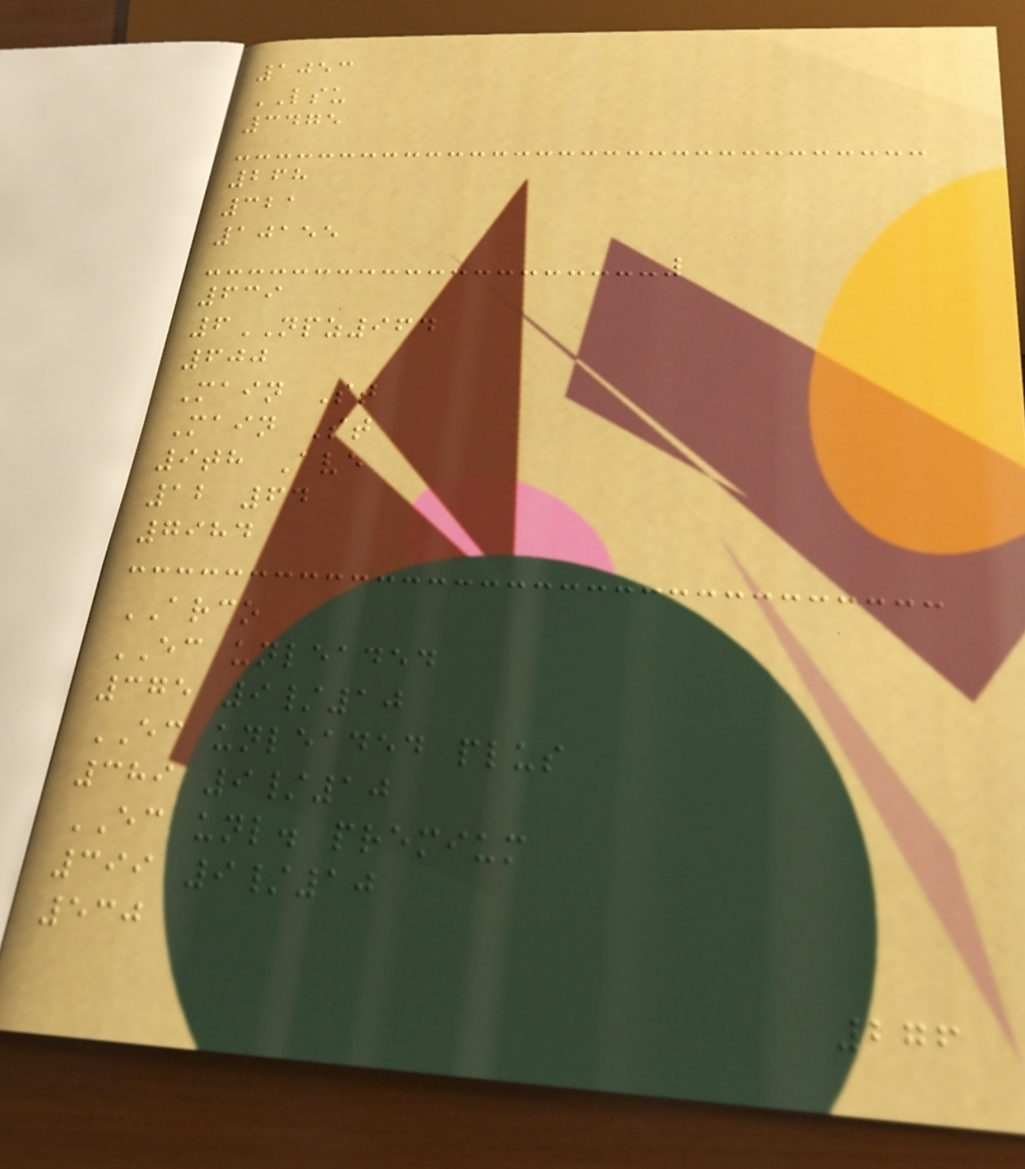1053
LSU
3475
268
321
10155
639
6NPZ964
600
Main St
Main St
9th Ave
12 64
7984
ARCO
EC unleaded
375 9/10
EC unleaded plus
389 9/10
EC unl. premium
399 9/10
530
276
